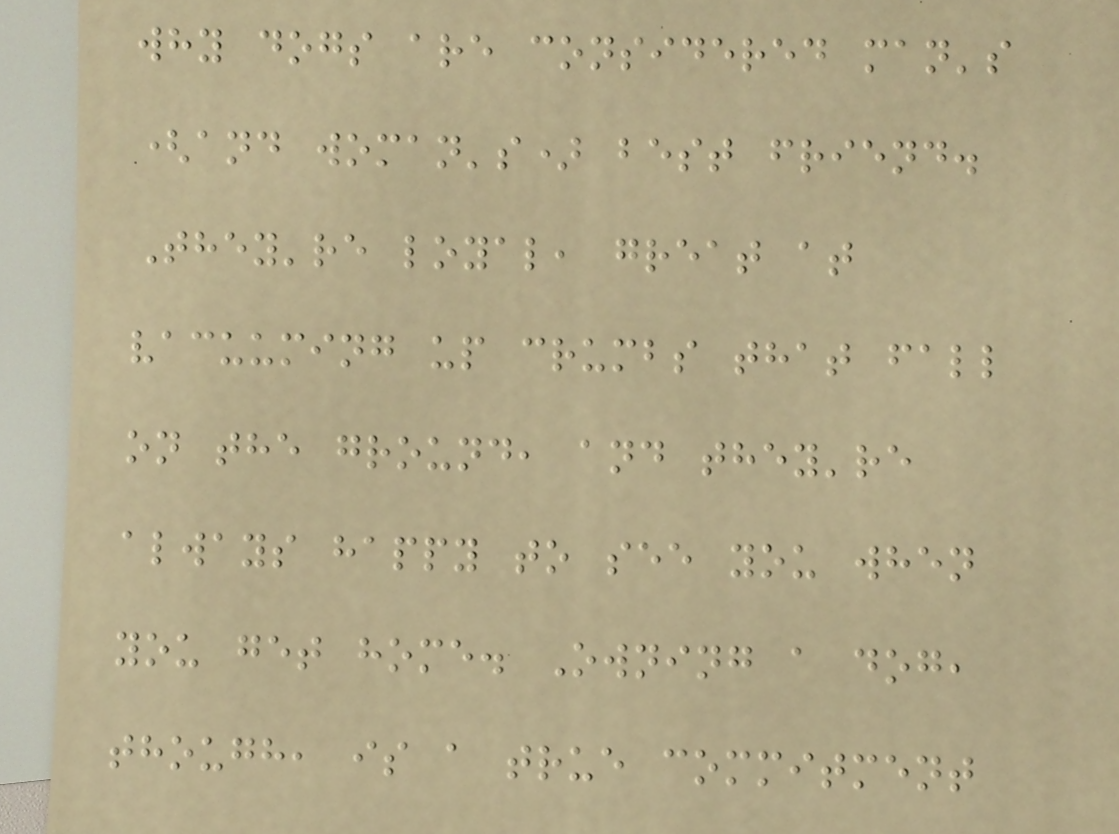why dogs are considered man's
(and woman's) best friend.
They're loyal, great at
vacuuming up crumbs that fall
on the ground, and they're
always happy to see you when
you get home. Owning a dog,
though, is a true commitment
